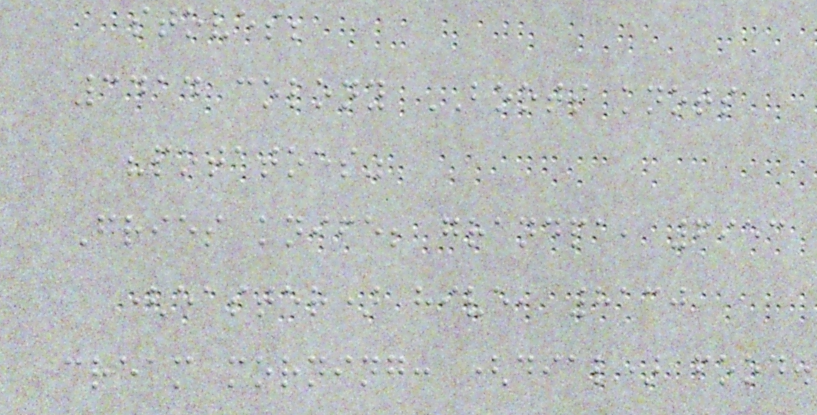stoves;
3414 colony BOOTS knots
"potatoes"
Fries knife; grandpa, 6953
(easter) hive, 8130
cream morning: (dial) food.
